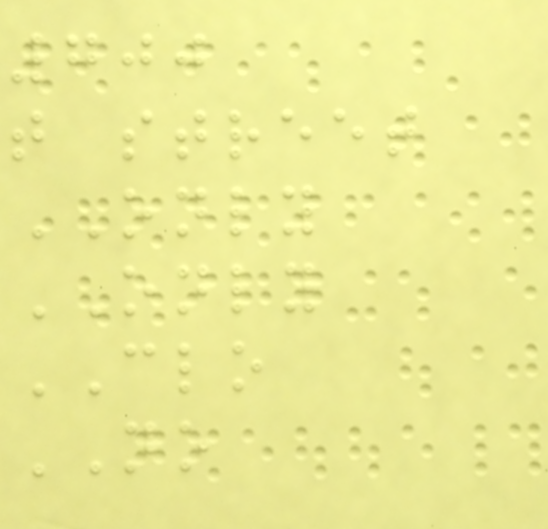700
t street
ONLY
ONLY
CLO
NO
